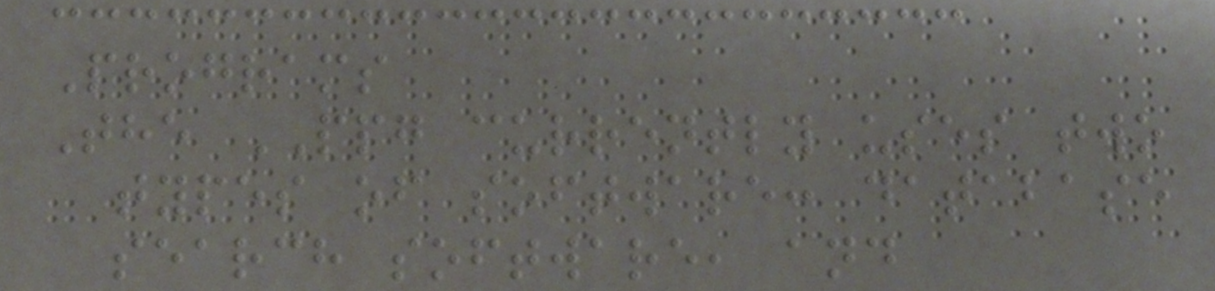Programs
The PPG currently uses two
types of software: database
search software, and
